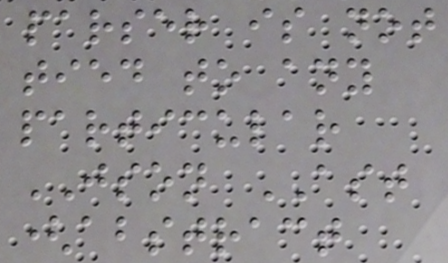parser is not
tied to any
particular
JSON AST
(abstract
